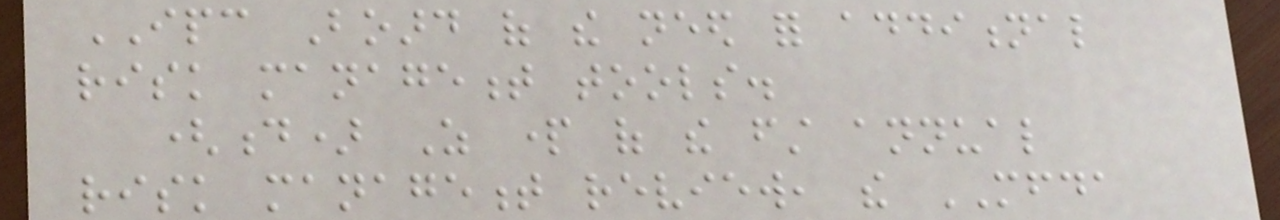IPC Board of the need for additional
risk management tools.
(d) As part of the first annual
risk management review, the MFDA
